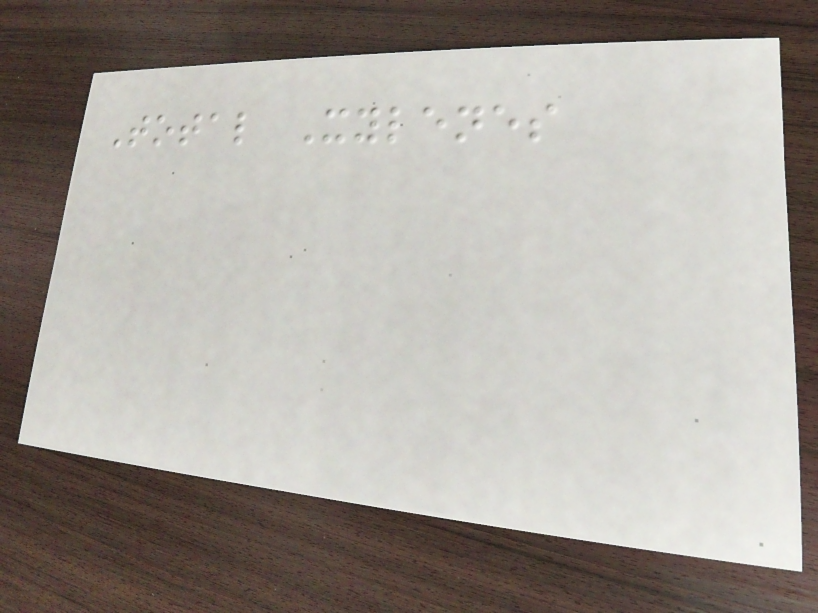Total Xylenes
